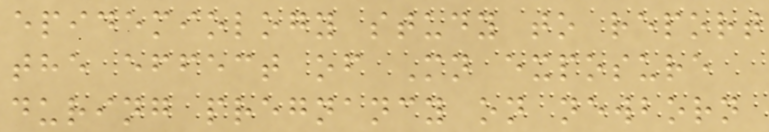epidemiology study to report
the effect of Mn exposure
during pregnancy on newborn
